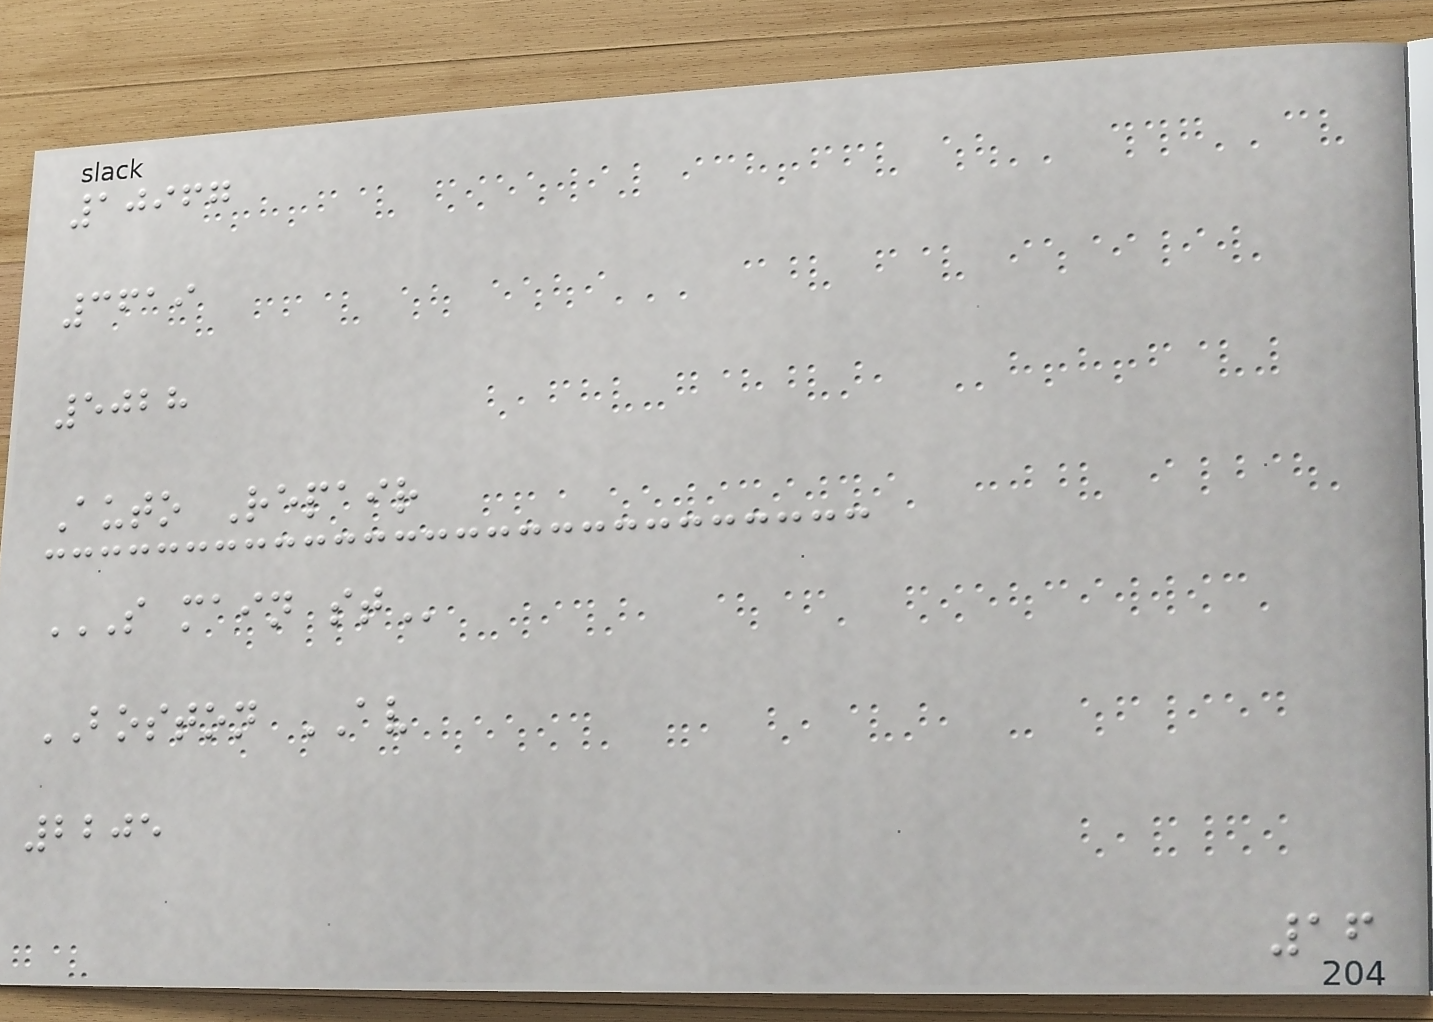10967
3619
5028
Auto Repair
S MAIN ST
BOSTON AV
2205
16
